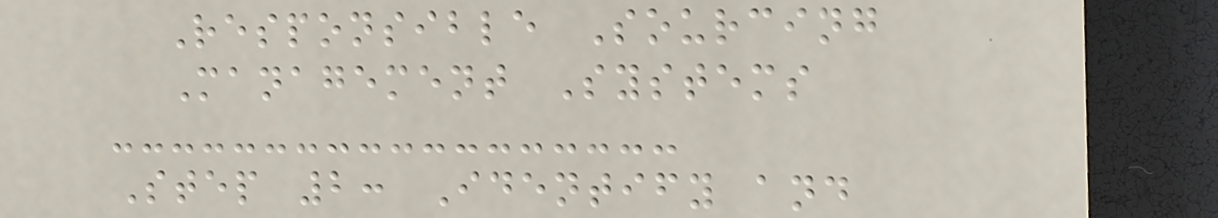Responsible Sourcing
Management Systems
Step 2: Identify and
